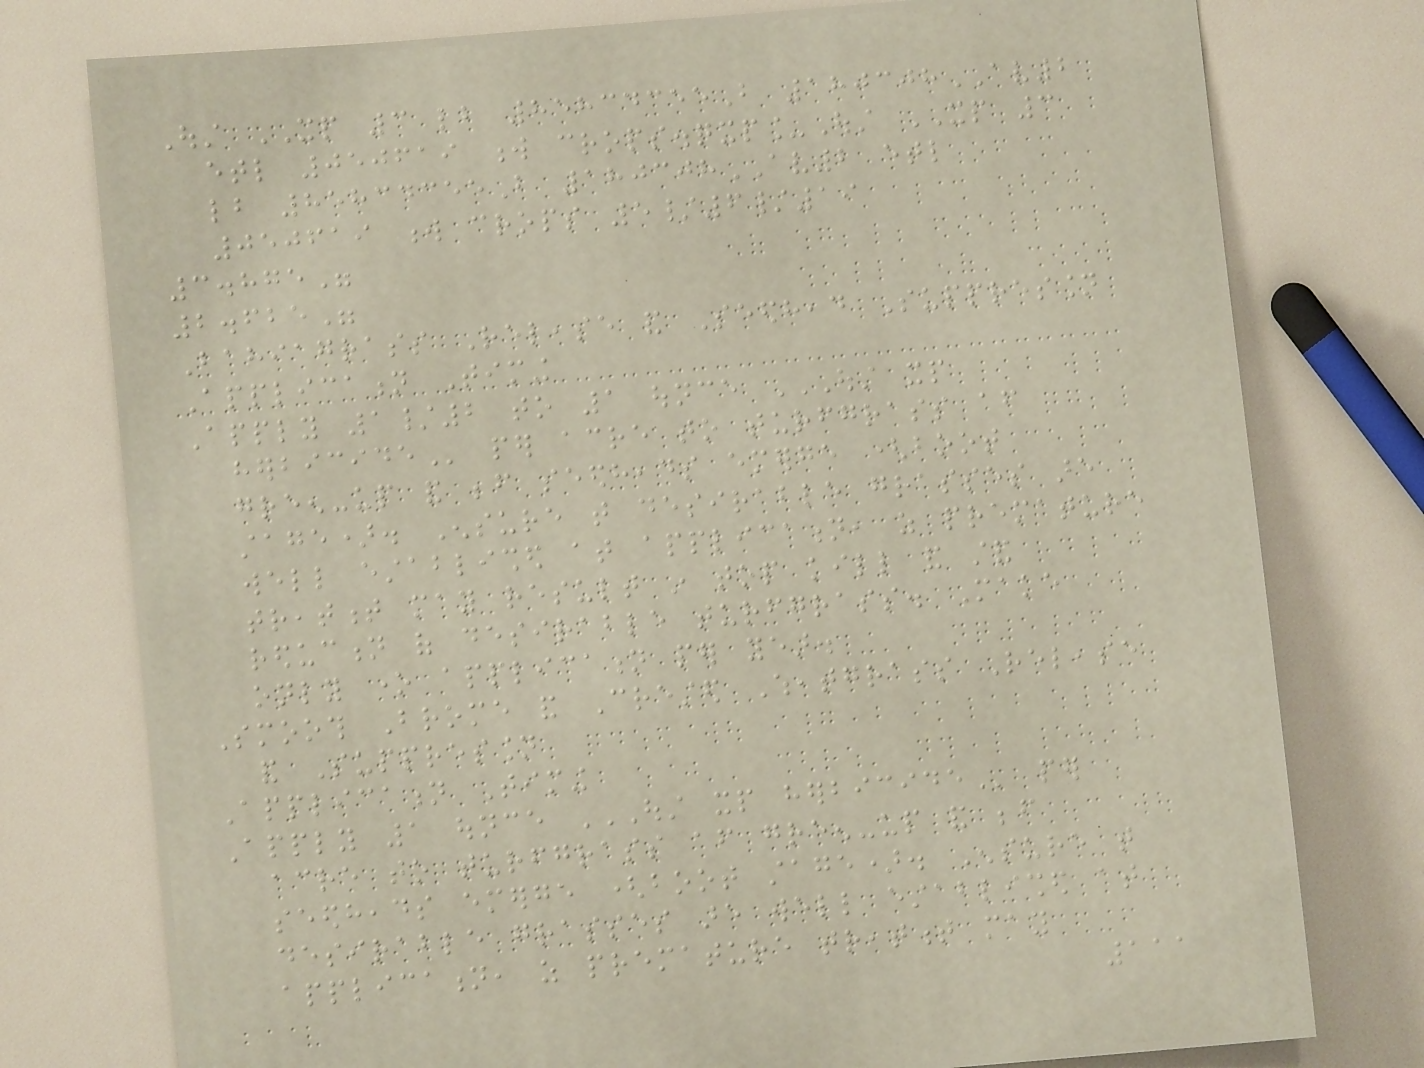Oust XP 3 lb 85834355B 180308AV2
etl 050619 w crops.qxp_Oust XP 3
lb 85834355B 180308AV2 etl
050619 w crops 5/6/19
3.875"
2.625"
Bahiagrass Release and Seedhead Suppression
Application Timing
Apply 1/2 to 1 ounce OUST XP
HERBICIDE per acre to turfgrass after
green-up and before seedheads emerge (boot
stage). Ensure that desirable grasses are
well established at application, as premature
treatment may result in top kill and stand
reduction of desirable turfgrass. Make
only one application per year.
Smooth Brome and Crested Wheatgrass Release
and Suppression
Application Timing
Apply 1 ounce OUST XP HERBICIDE per
acre to turfgrass after green-up and before
seedheads emerge (boot stage). Ensure that
desirable grasses are well established at
application, as premature treatment may
111
